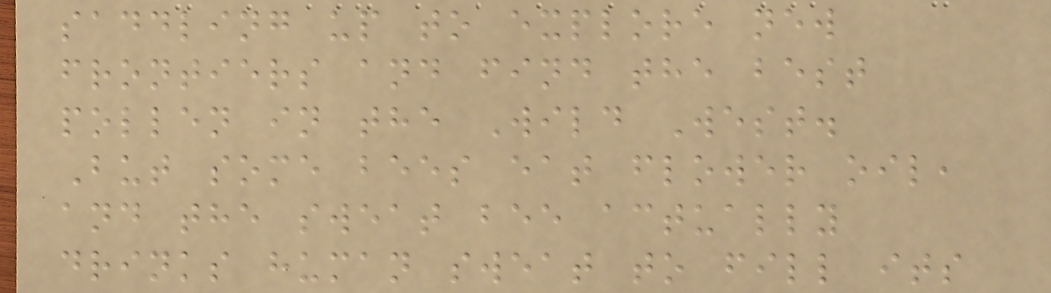saddling up to explore new
frontiers and find the best
pollen in the Wild West.
But some bees eat flower oil,
and the sweat bee actually
drinks human sweat to fill its
